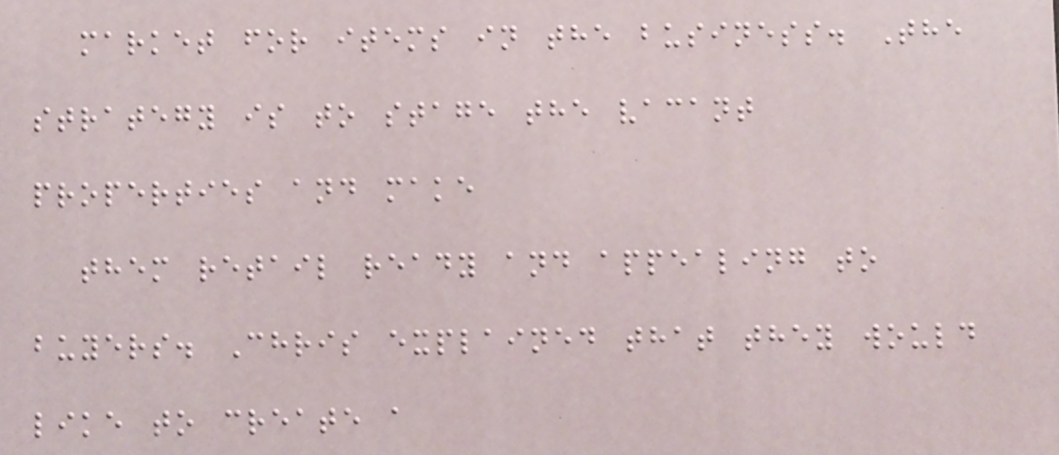market for items in the business. The
strategy is to stage the vacant
properties and make
them retail ready and appealing to
buyers. Chris explained that they would
like to create a
